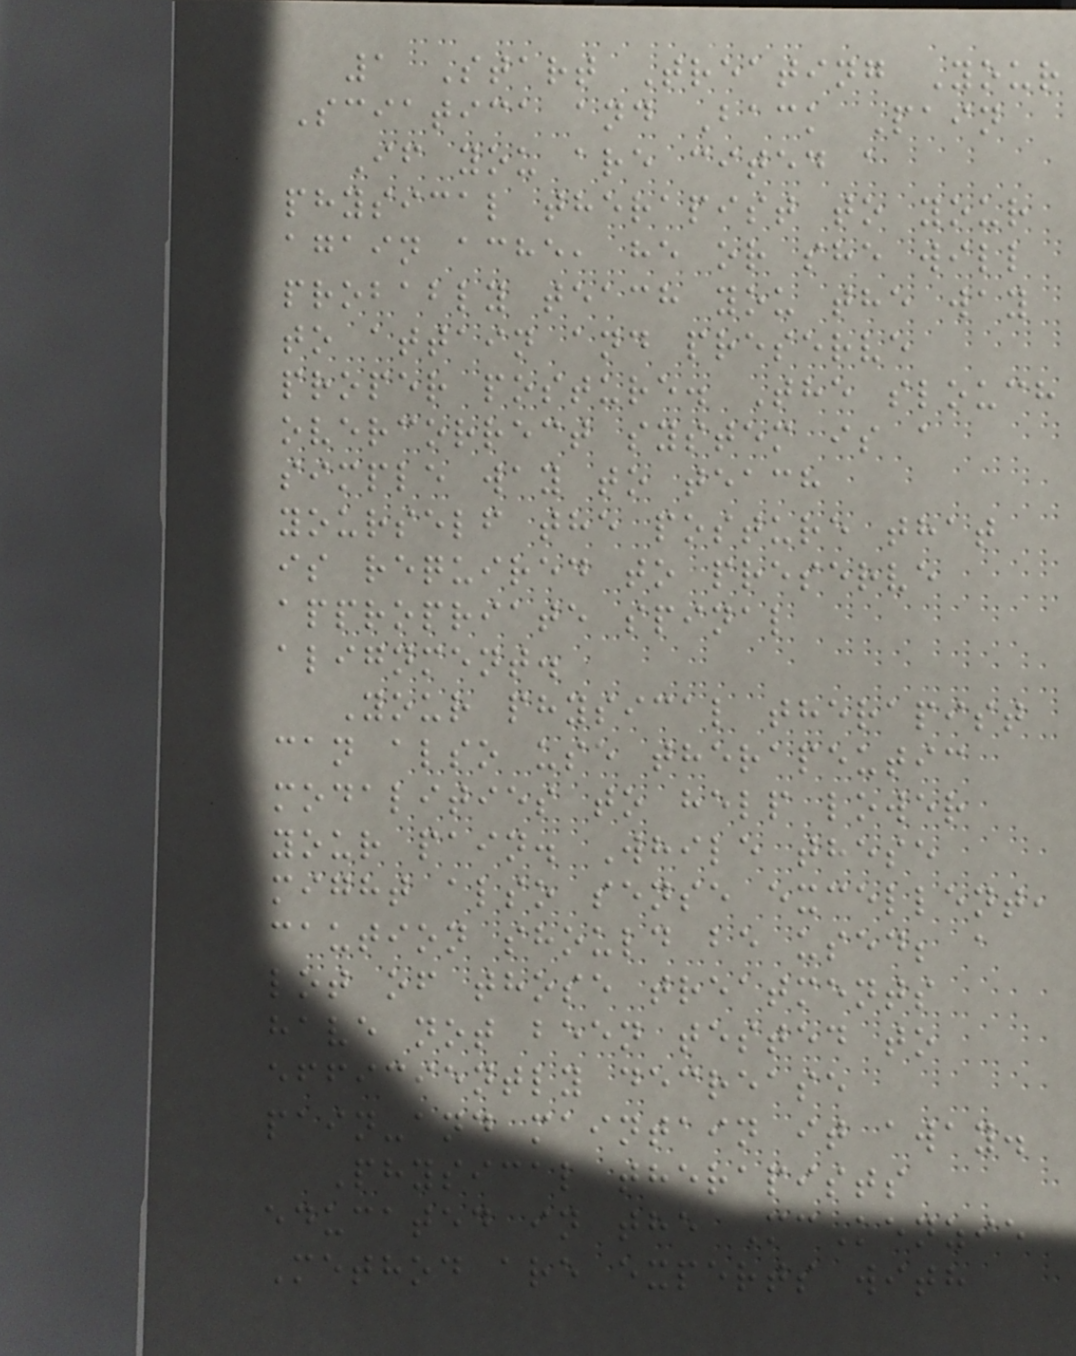1 Start Treating Your
Sciatica and Back Pain
If you are cited a
physical therapist to your
again ache, he or she will
probably teach you the way
to attain and preserve
proper posture. The slouch
overcorrect system is a
simple way to teach
yourself the posture that
is required to preserve
appropriate spinal
alignment.
Your physical therapist
can also use therapeutic
modalities to help lower
your pain. While these
might also sense excellent,
caution should be used; a
lot of those treatments
have not been tested to
efficiently decrease
pain-and maintain it away.
Physical therapists
educated in the McKenzie
Method are experts with
